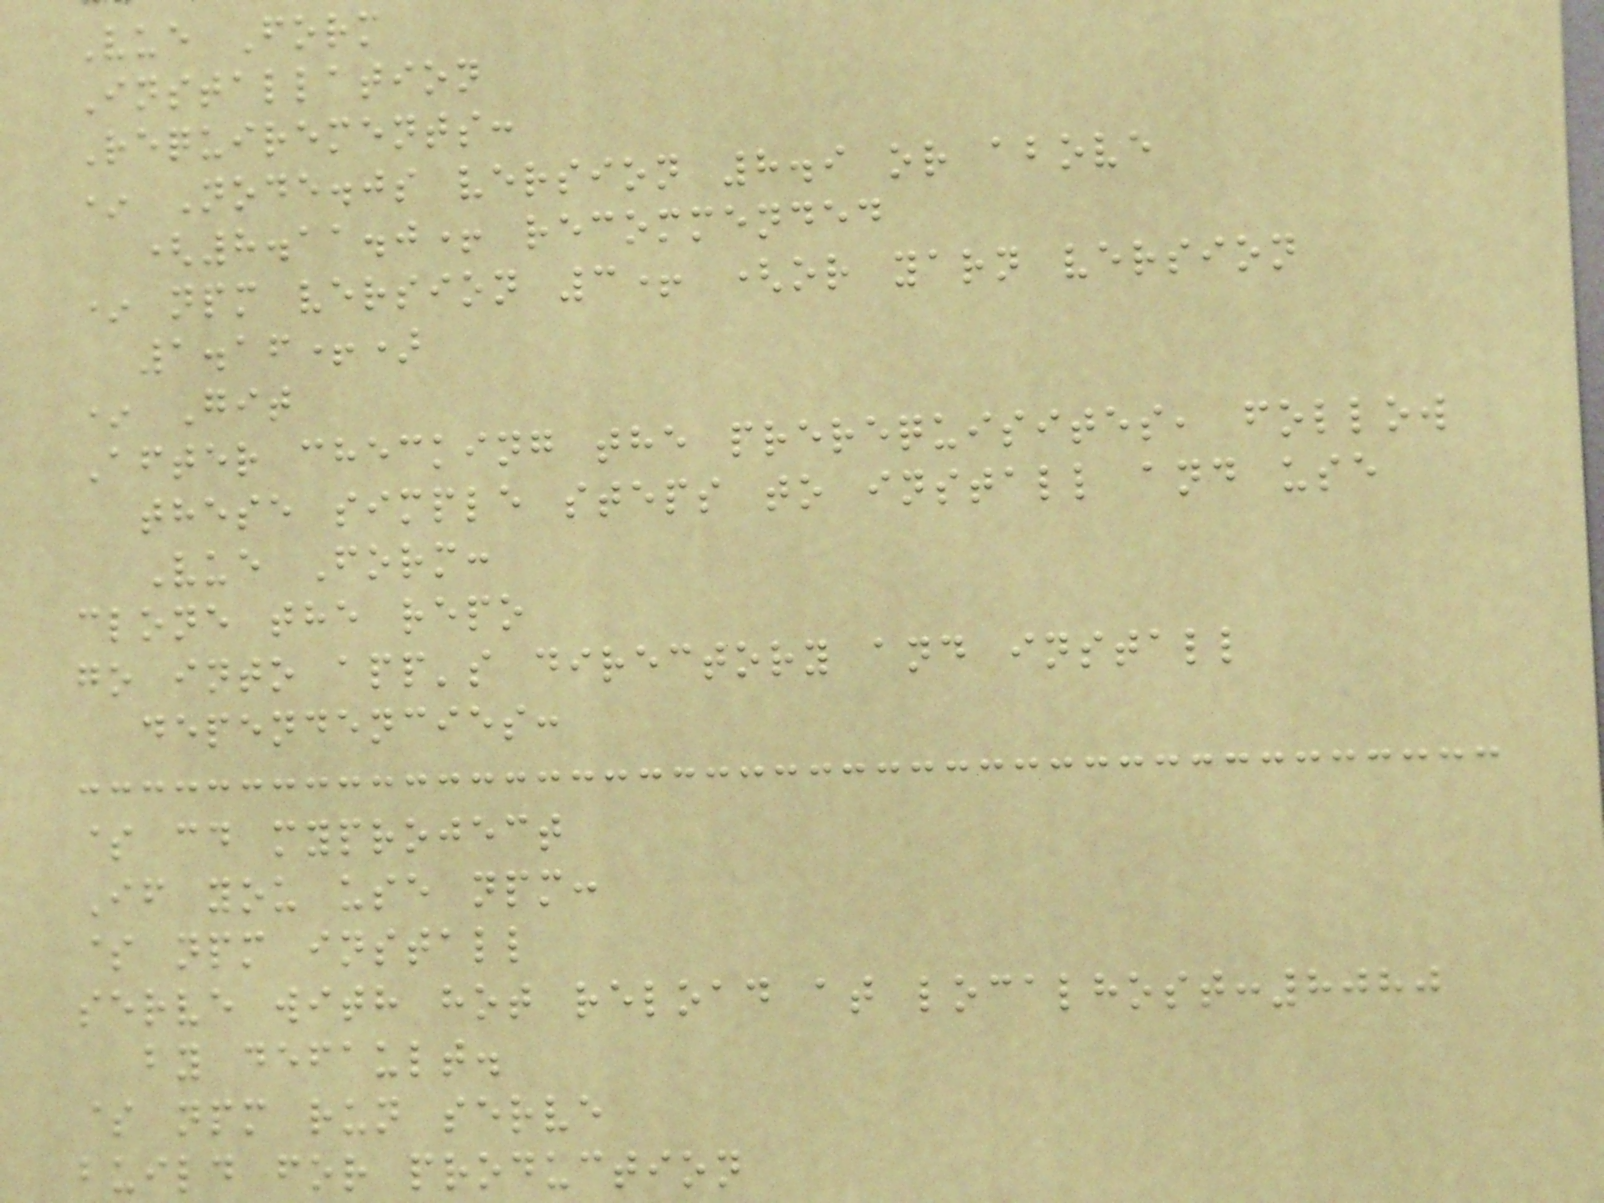Vue Form
Installation
Requirements:
* Node.js version 8.9 or above
(8.11.0+ recommended
* npm version 3+ (or yarn version
1.16+)
* Git
After checking the prerequisites, follow
these simple steps to install and use
Vue Form:
clone the repo
go into app's directory and install
dependencies:
$ cd myproject
If you use npm:
$ npm install
serve with hot reload at localhost:8080
by default.
$ npm run serve
build for production
